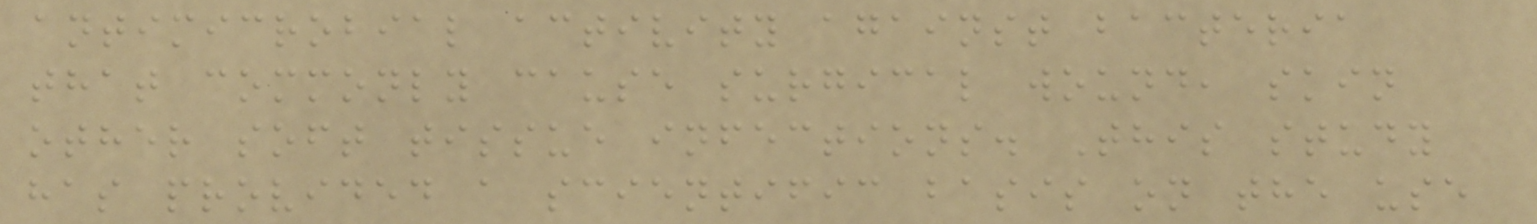antimicrobial activity against bacteria
that commonly cause surgical wound, skin
other soft tissue infections. This study
has provided a scientific basis on the use
